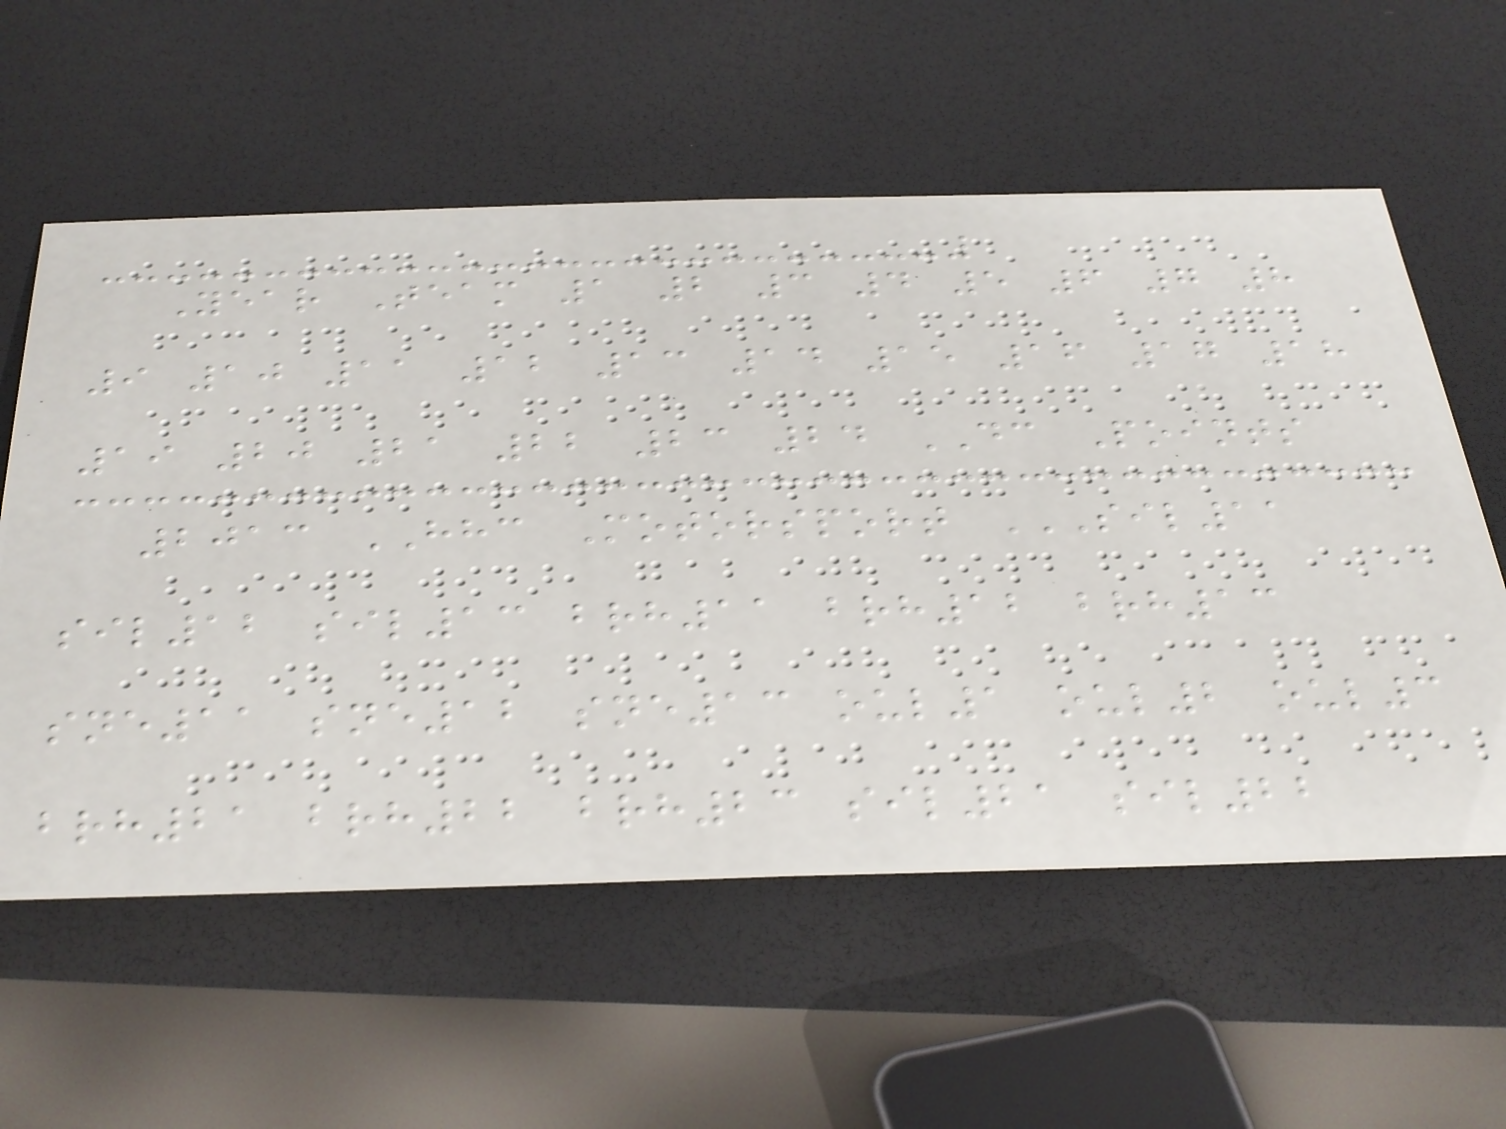Year Team 1 2 3 4 5 6 7 8
9 10 11 12 13 14 15 16 17 18
19 20 21 22 23 24 DC Points
2013 HHC Motorsport SIL11
SIL12 SIL13 BRH11 BRH12 BRH13
SNE11 SNE12 SNE13 OUL1 OUL2 OUL3
BRH21 BRH22 BRH23 SIL21 SIL22
